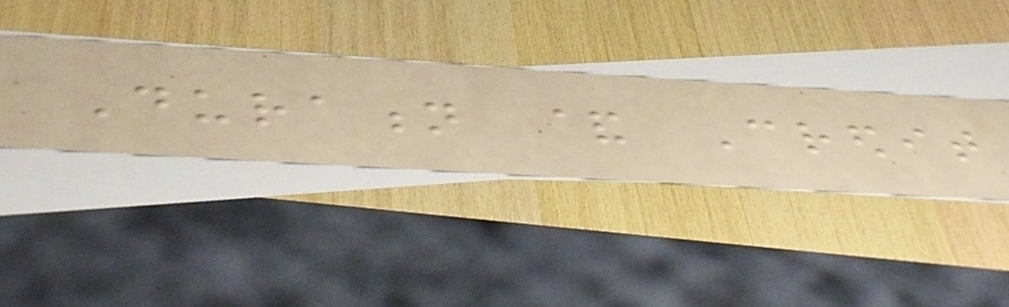Duration & Credit
